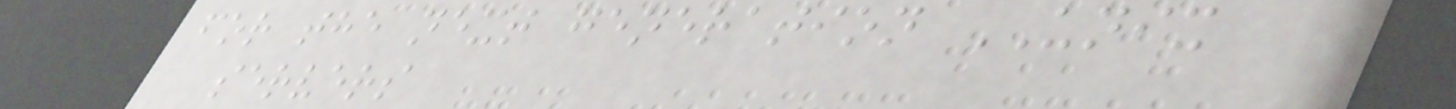for the next generation UNIX
servers
